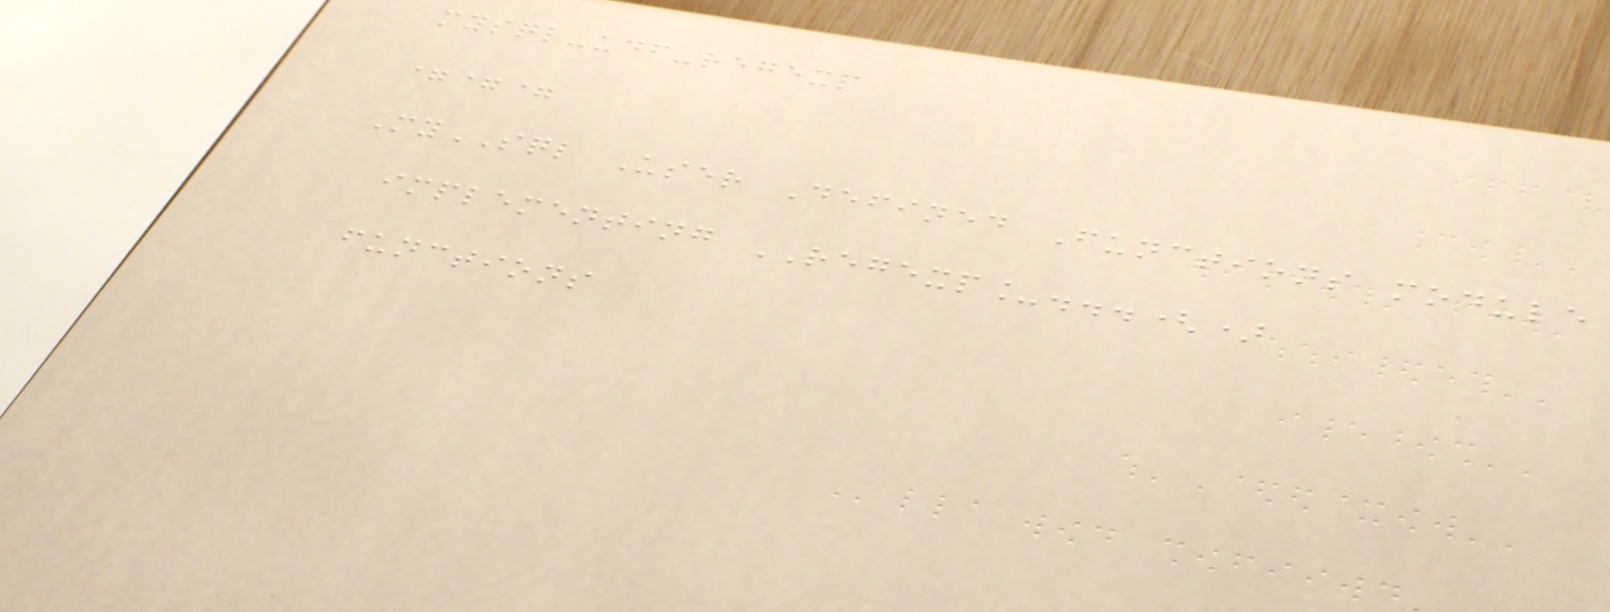mysql-udf-regexp
===
MySQL User Defined Functions module
implementing REGEXP_...()
functions
